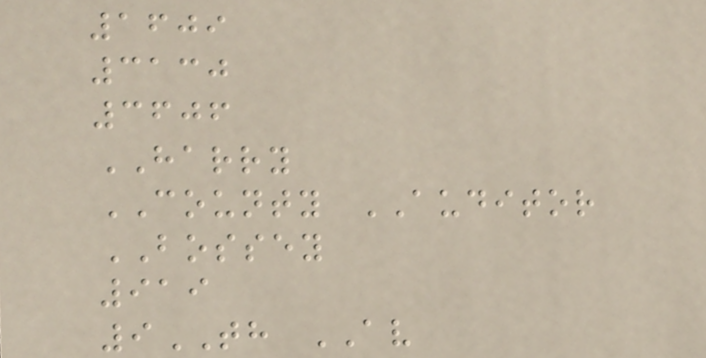1609
3130
3606
HARRY
COUNTY AUDITOR
BOSSEY
919
9TH AV
